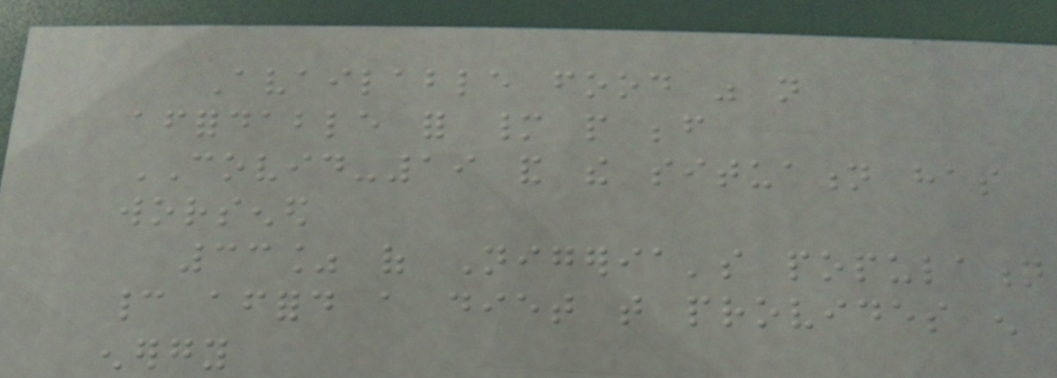Available food was not
affordable for many people before
COVID-19 and the situation has
worsened
33% of Nigeria's population
cannot afford a diet that provides enough
energy
